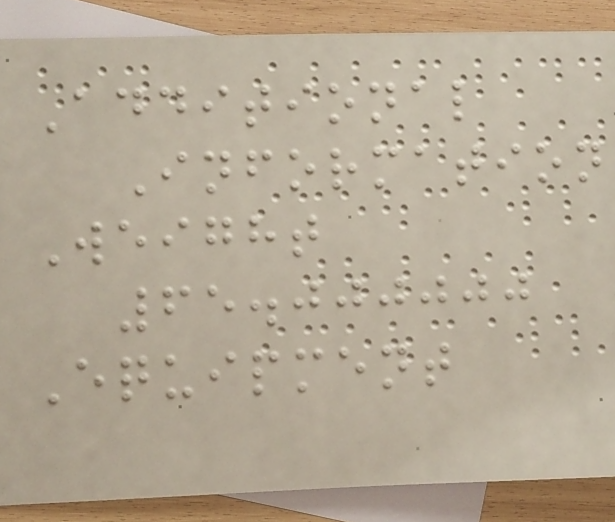Additional
Information
Weight
65.000000
Equipment
